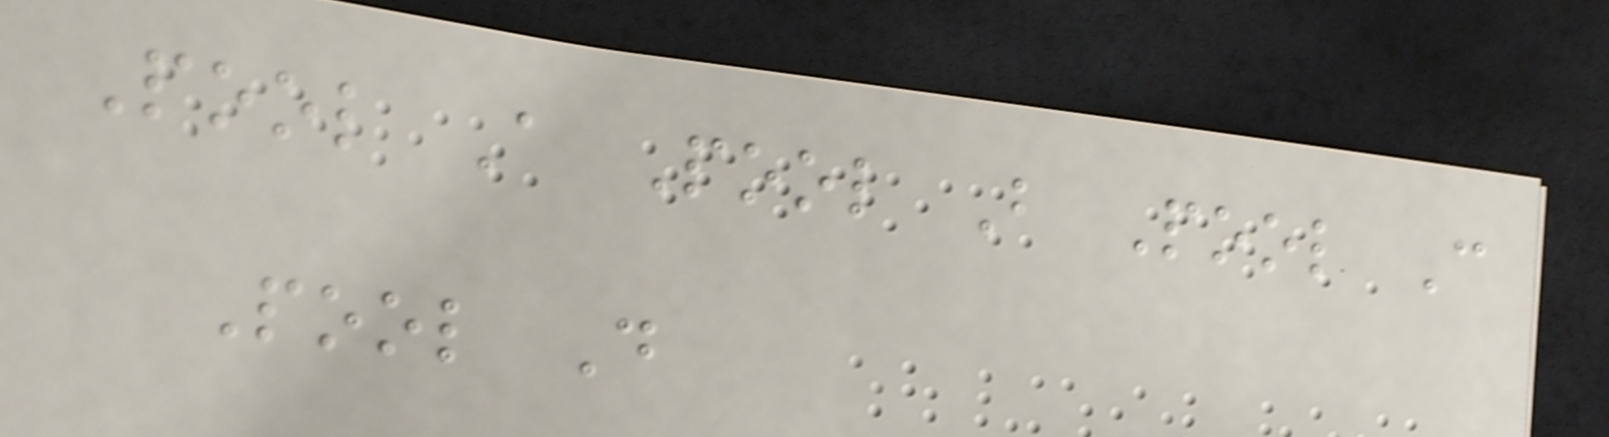Pool A Pool B Pool C
Pool D
